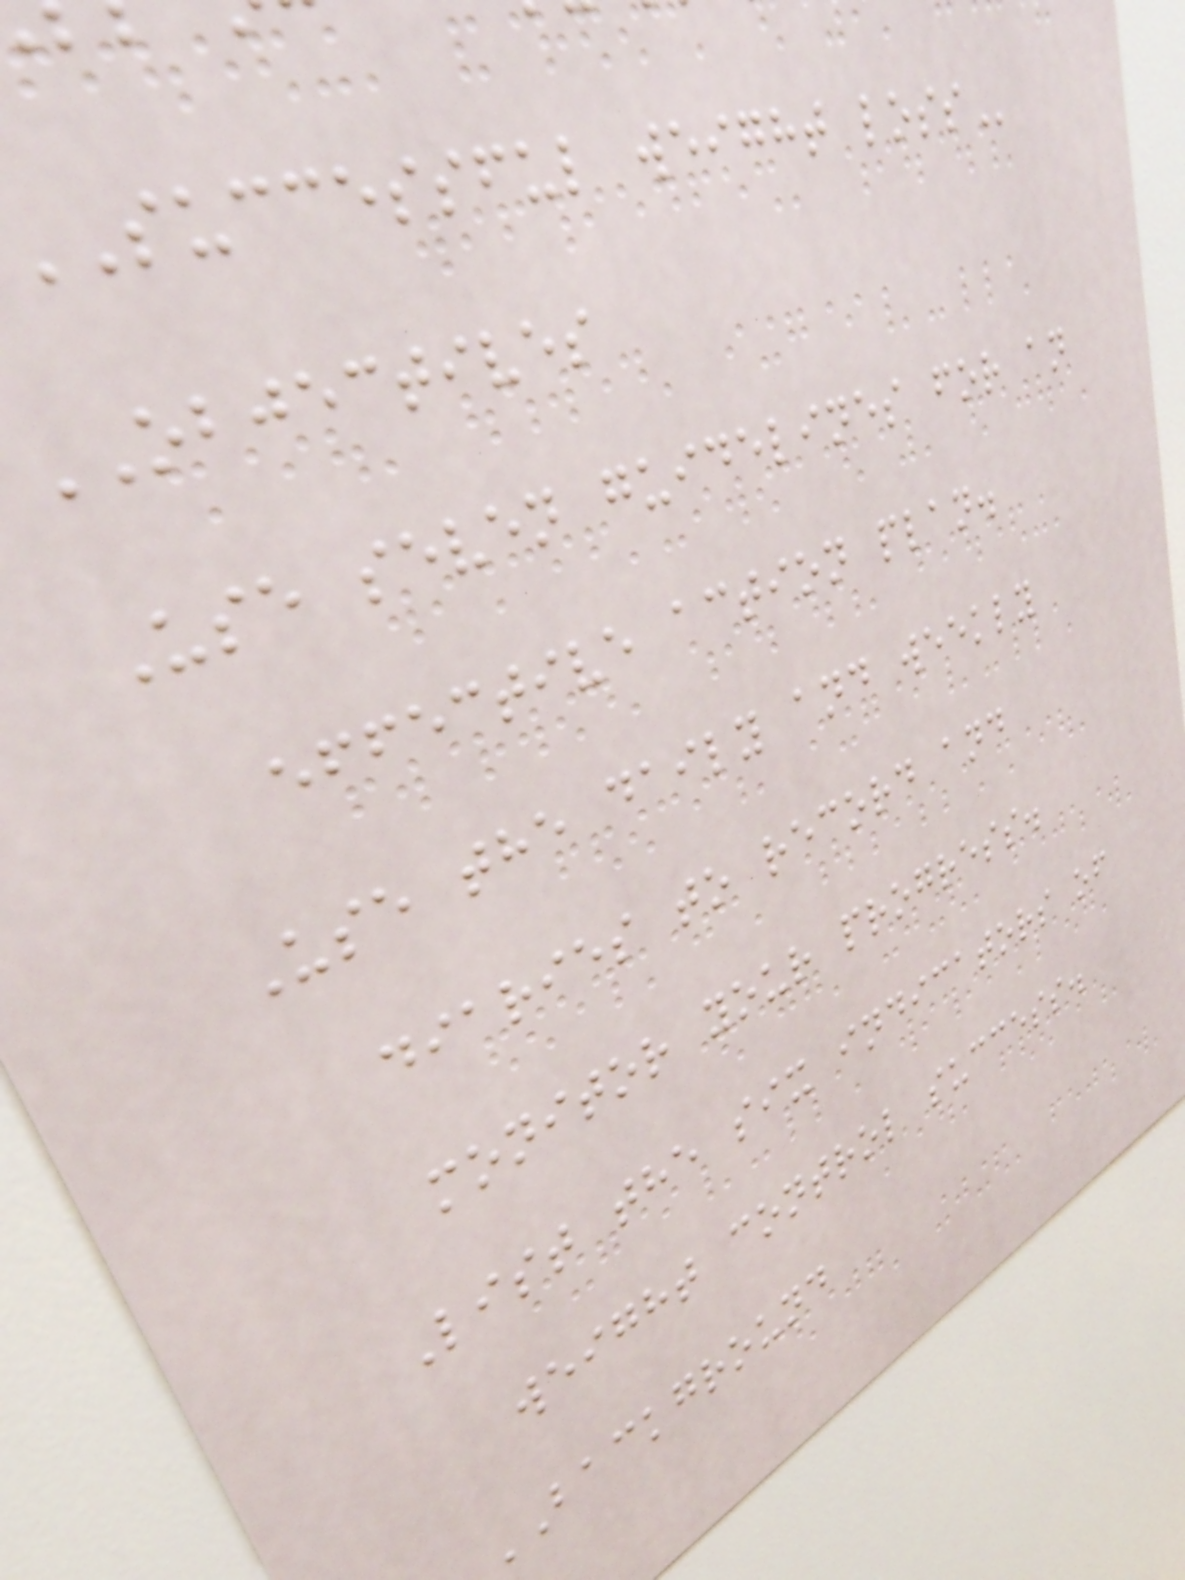successful weight
OBJECTIVES
Use seven guidelines for an
effective action plan.
Use the daily and weekly
diaries to record and
monitor your progress.
List the six indicators of
weight control success.
BACKGROUND
